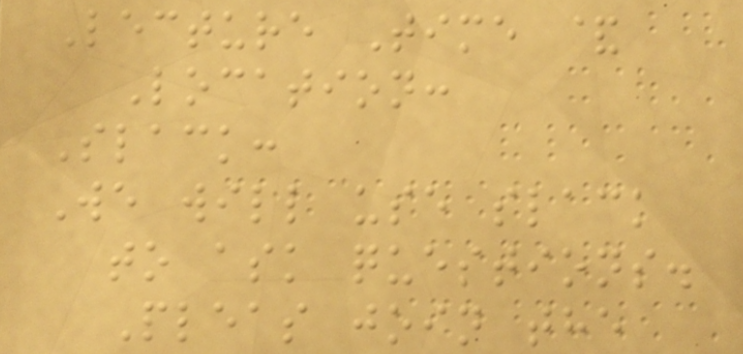Lecture Time &
Location:
Slack:
We will use slack
to ask questions.
Pleas join the
